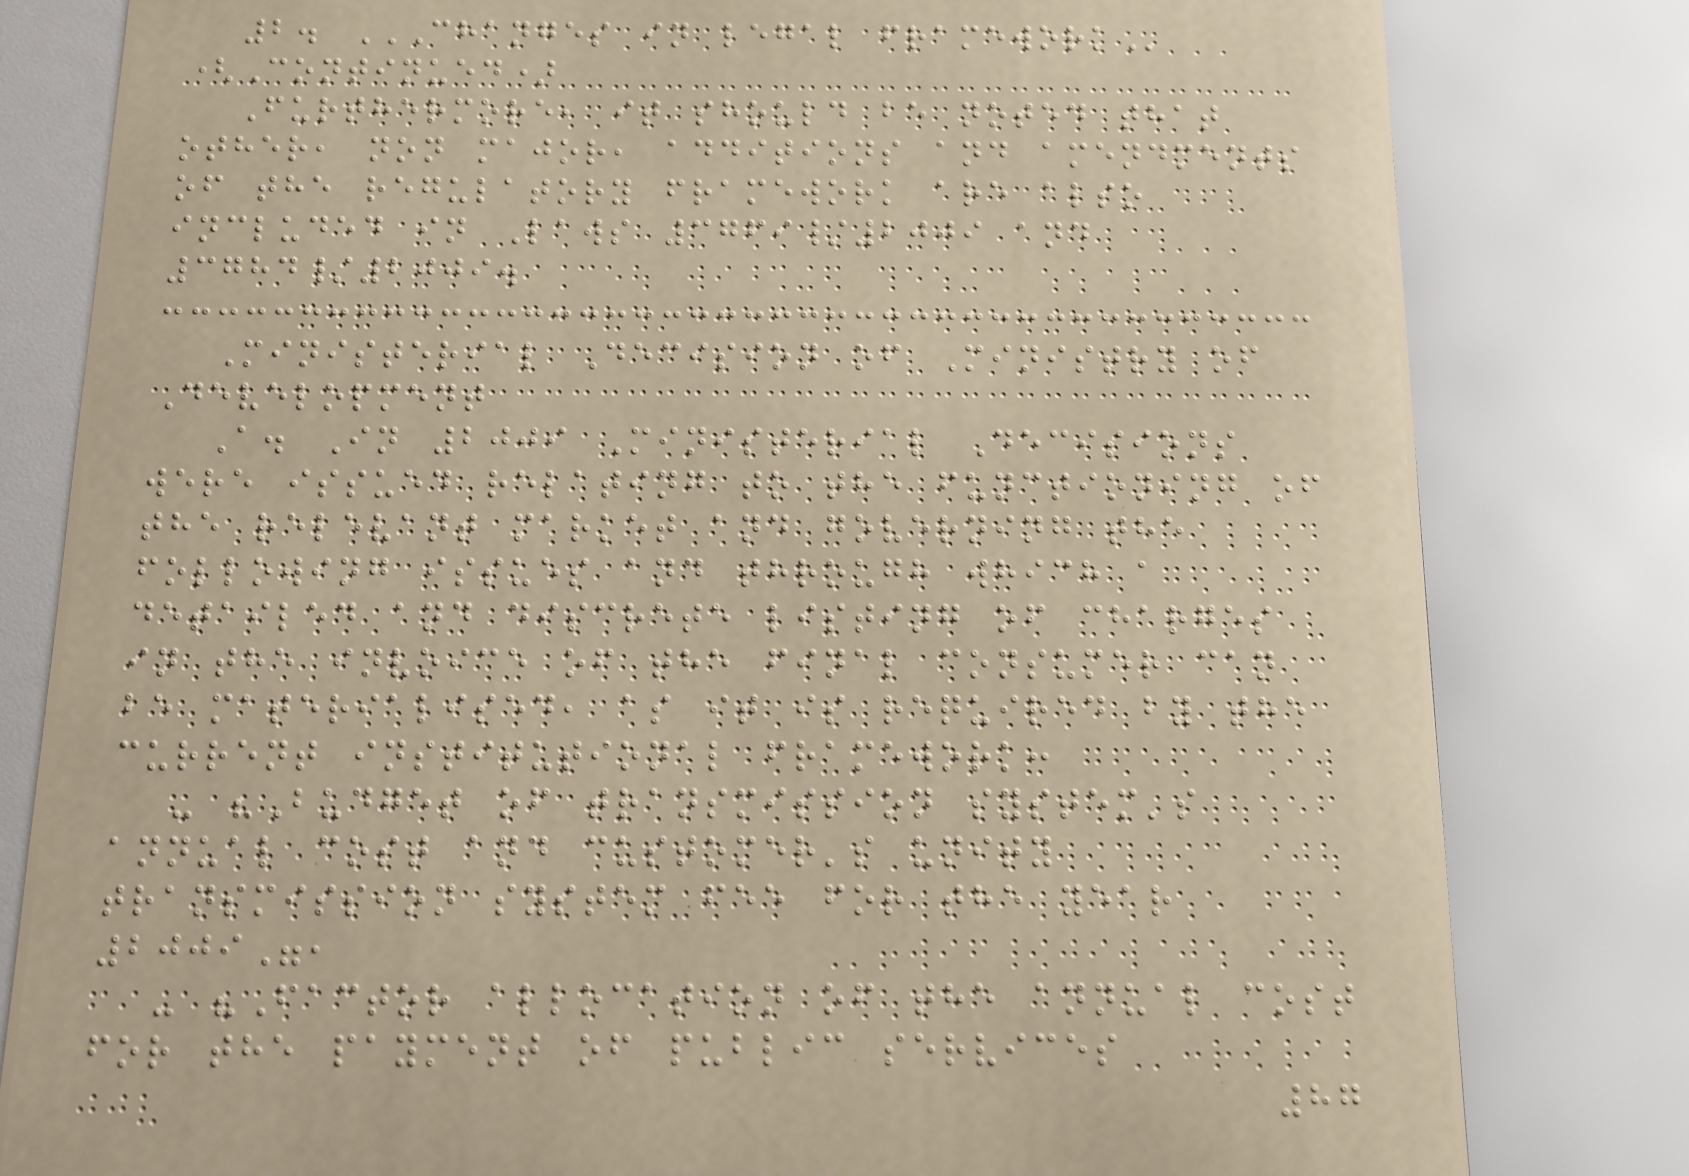2. CHANGES IN LEGAL FRAMEWORK
(Continued)
Furthermore, it should be noted that
other, non major, additions and amendments
of the regulatory framework are also
included in Laws 3769/2009 and
3784/2009.
Ministerial Decision of Ministry of
Development
A. In 2009 Ministerial Decisions
were issued relating to the functioning of
the relevant market and governing the
following issues and through which a
detailed and discrete listing of charges
in the invoice of the final consumer can
be materialised, as it is required by the
current institutional framework:
- "Budget of transmission system's
annual cost and customer's unity
transmission system fee for the year
2009",
- "Factor allocation of the annual cost
for the payment of public services
87
